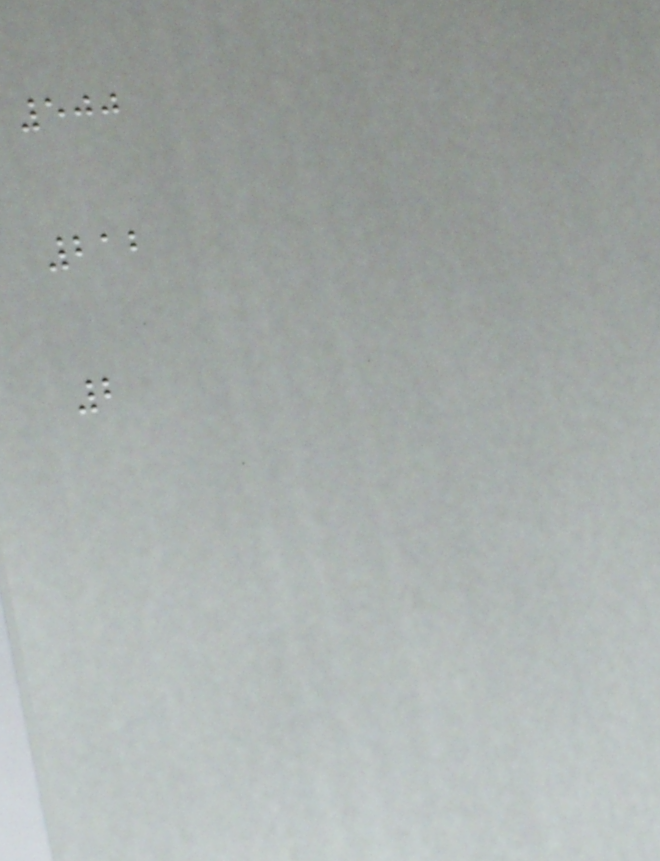500
212
2
